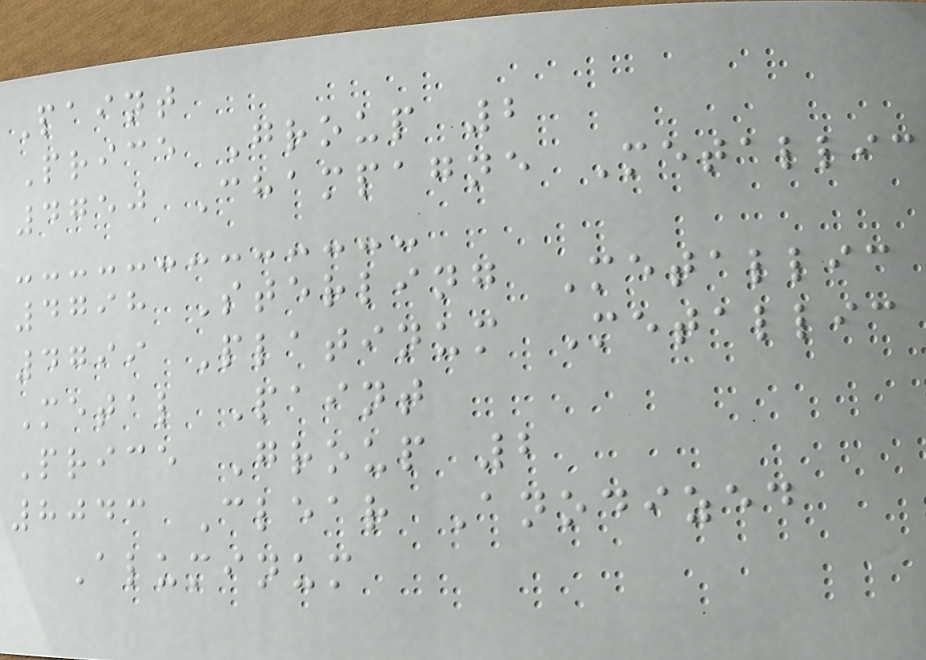Paint
Price Group 2
4750 Champagne Metallic
4798 Sterling Metallic
4799 Platinum Metallic
Metal Paint
Price Group 2
8043 Clear Anodized
Aluminum
